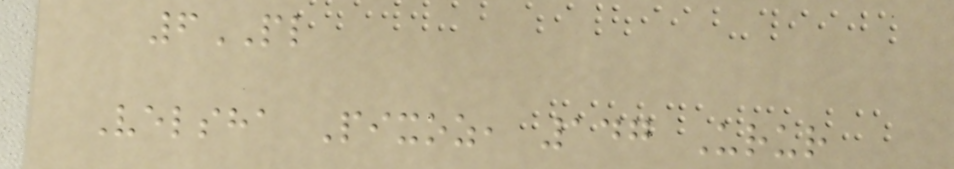6PL
Velsha Pixoz, 147 Urur
